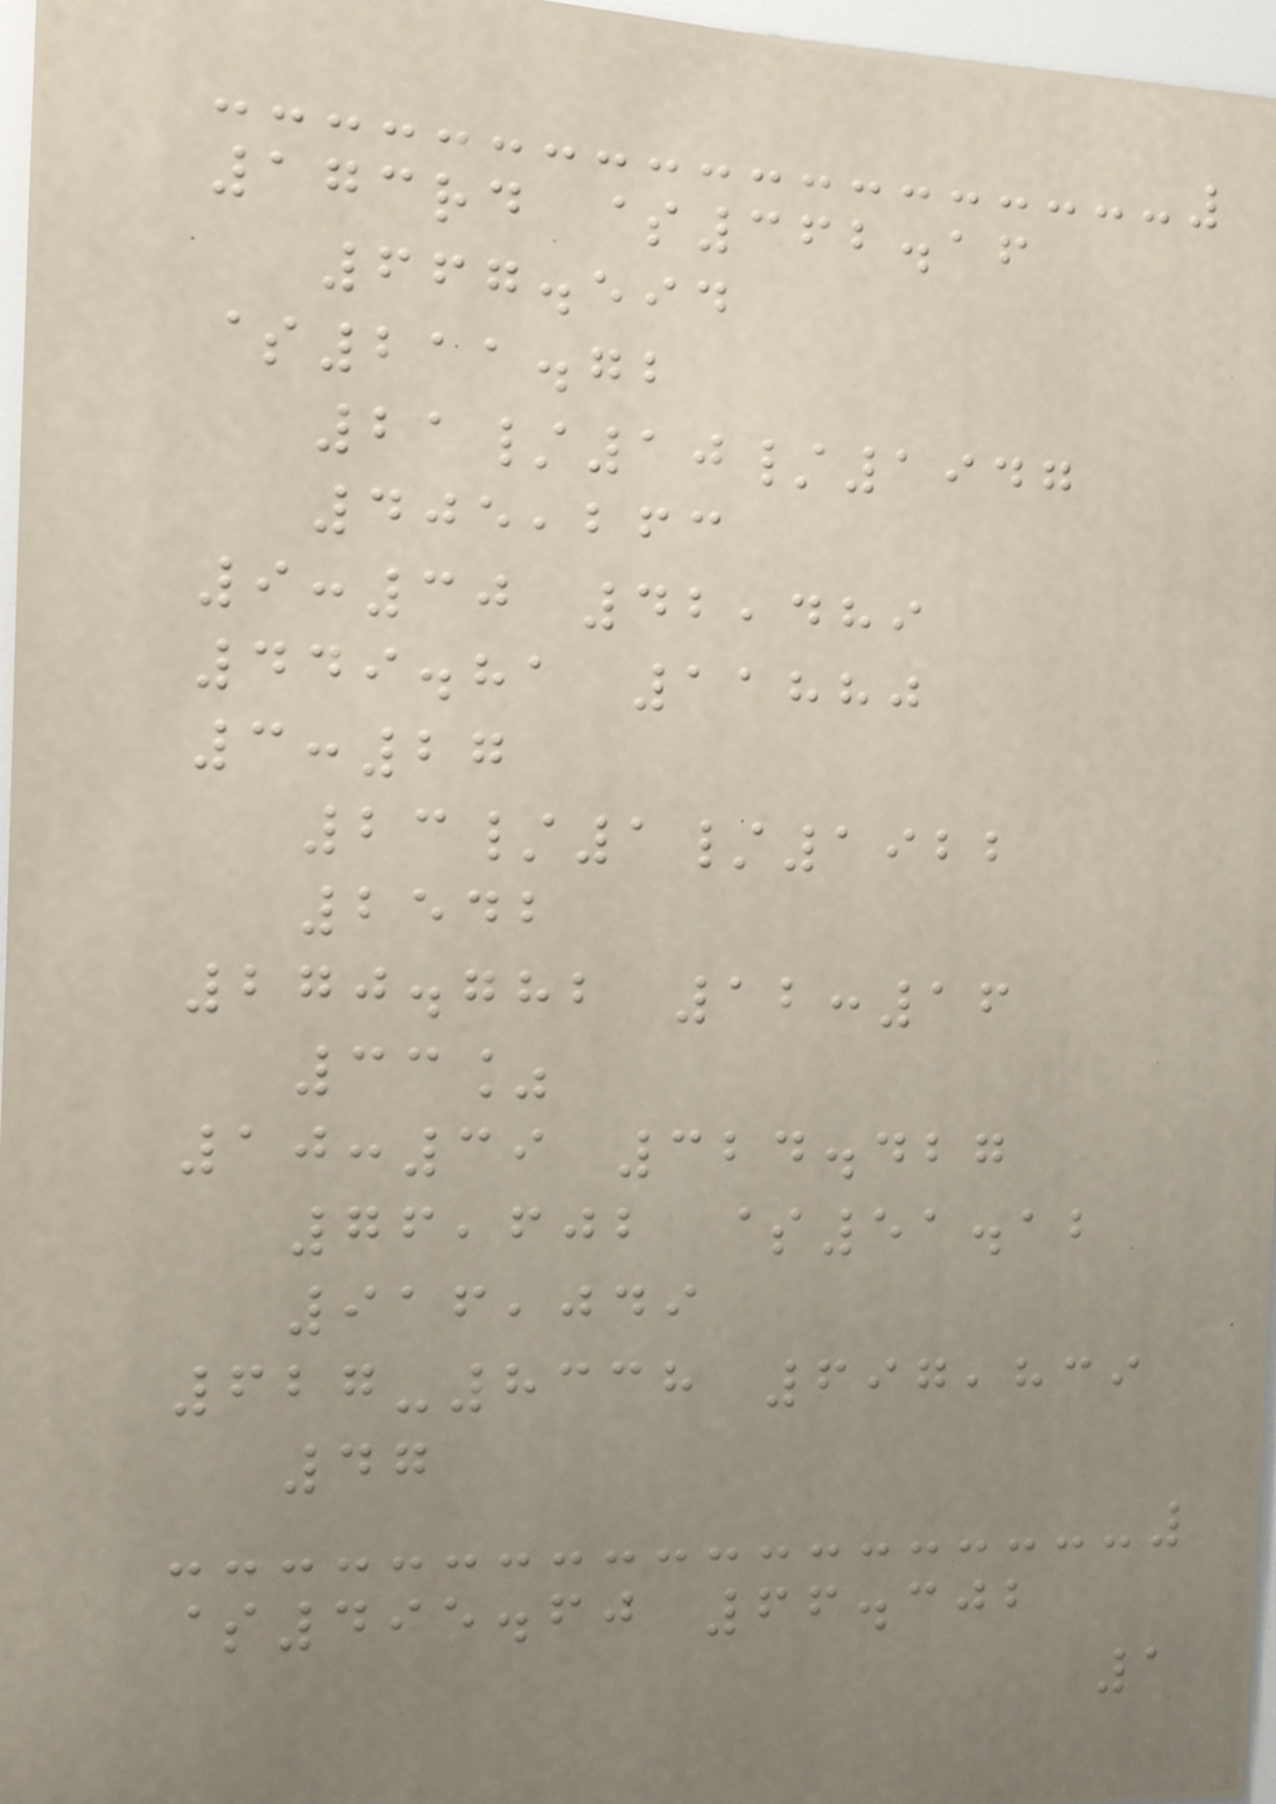173rd $362.16
667.594
$211.72
21/10/1947
405,263
9:30 42,489
449.81 11880
3:27
23/1/1922
2542
270.782 12:16
33%
10:39 324.427
76,602 $51.12
916,049
627-8338 697,839
47
$495.60 66.302
1
